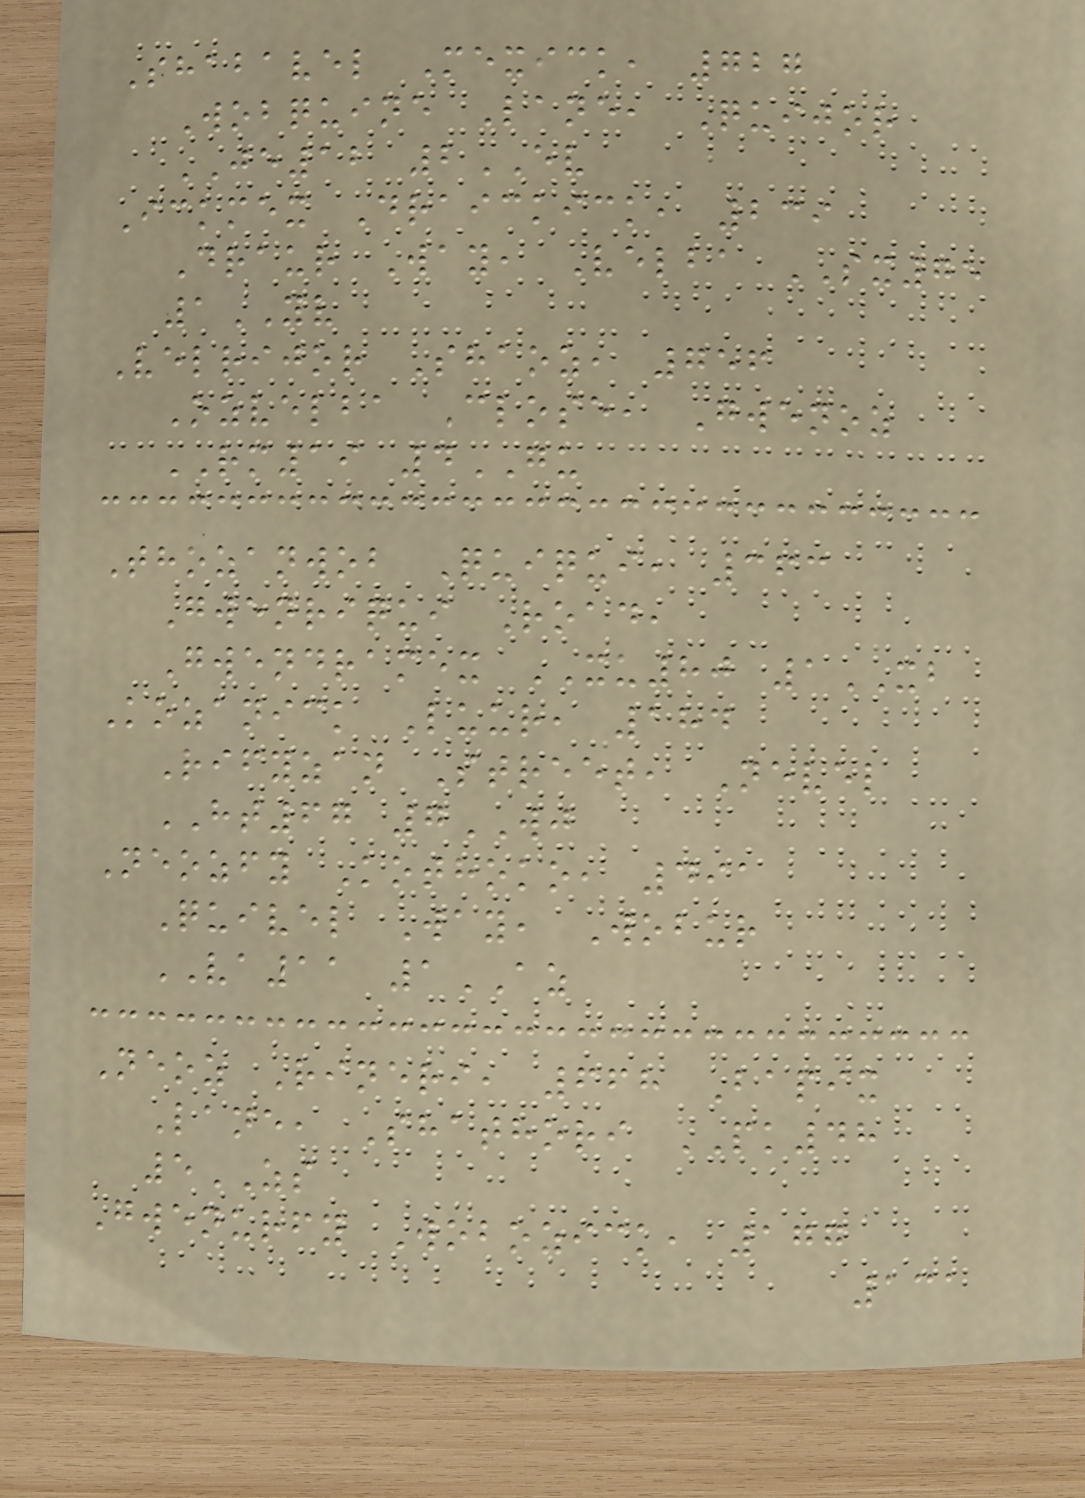Shabavel Mexick, 727
Wobquine Lane, Quijor
JE12 2EV
Ickmex Draickick, 239
Draur Way, Velba SX75
1YV
Velrijor Shaoz, 756
Ozvelba Close, Gwenoz
RM19 4GU
Thozanwob Quiqui, 363
Gwenriqui Road,
Gwendramex XU80 1XB
Kozanick Luur, 184
Rifyzan Street, Nevel
HT67 7WJ
Neozfy Kothoko, 491
Quivel Way, Wobur
VA11 1AZ
Neoz Rineri, 668 Bapix
Lane, Shathori PK48
5ZS
Gwenurfy Wobozick, 177
131
